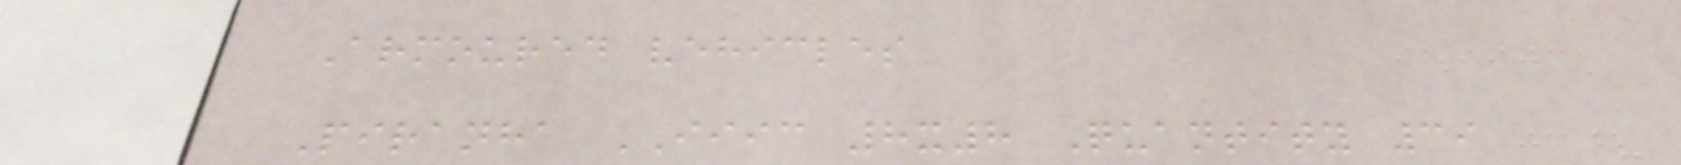Armoured vehicles
Piranha IIIC 8x8 Quantity 39
